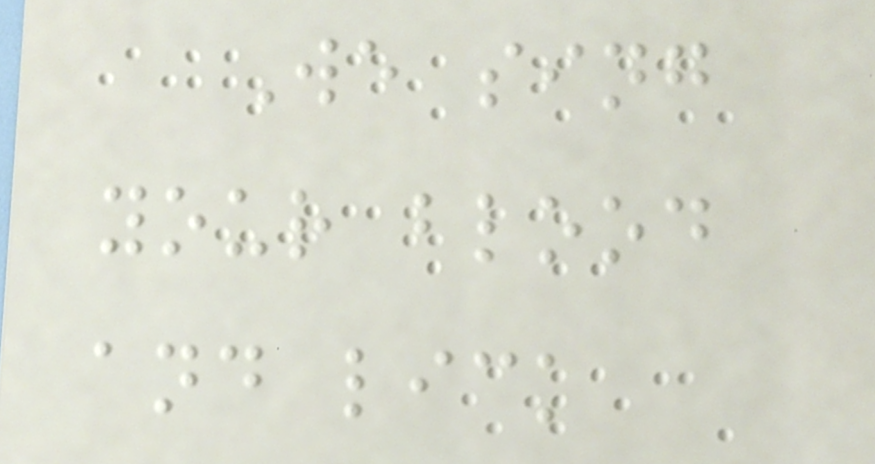We sing
your blood
and lick
